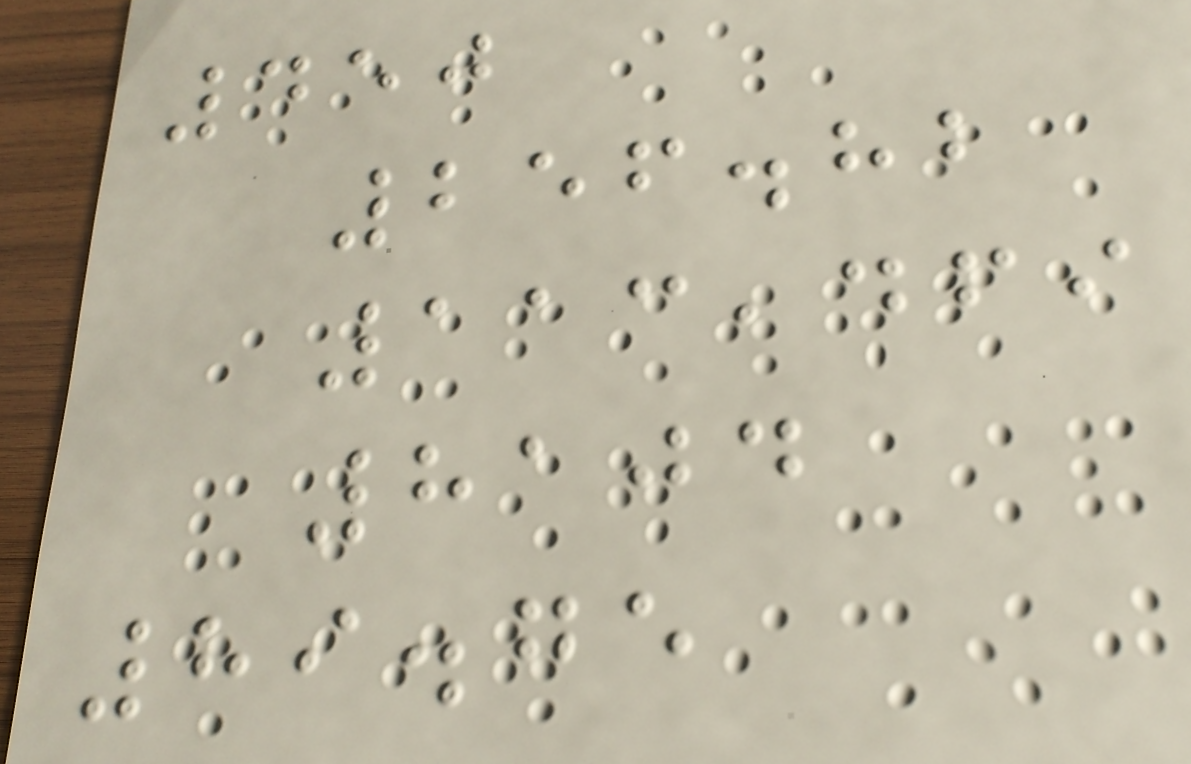450
256.82
113,469
8104
89.75
